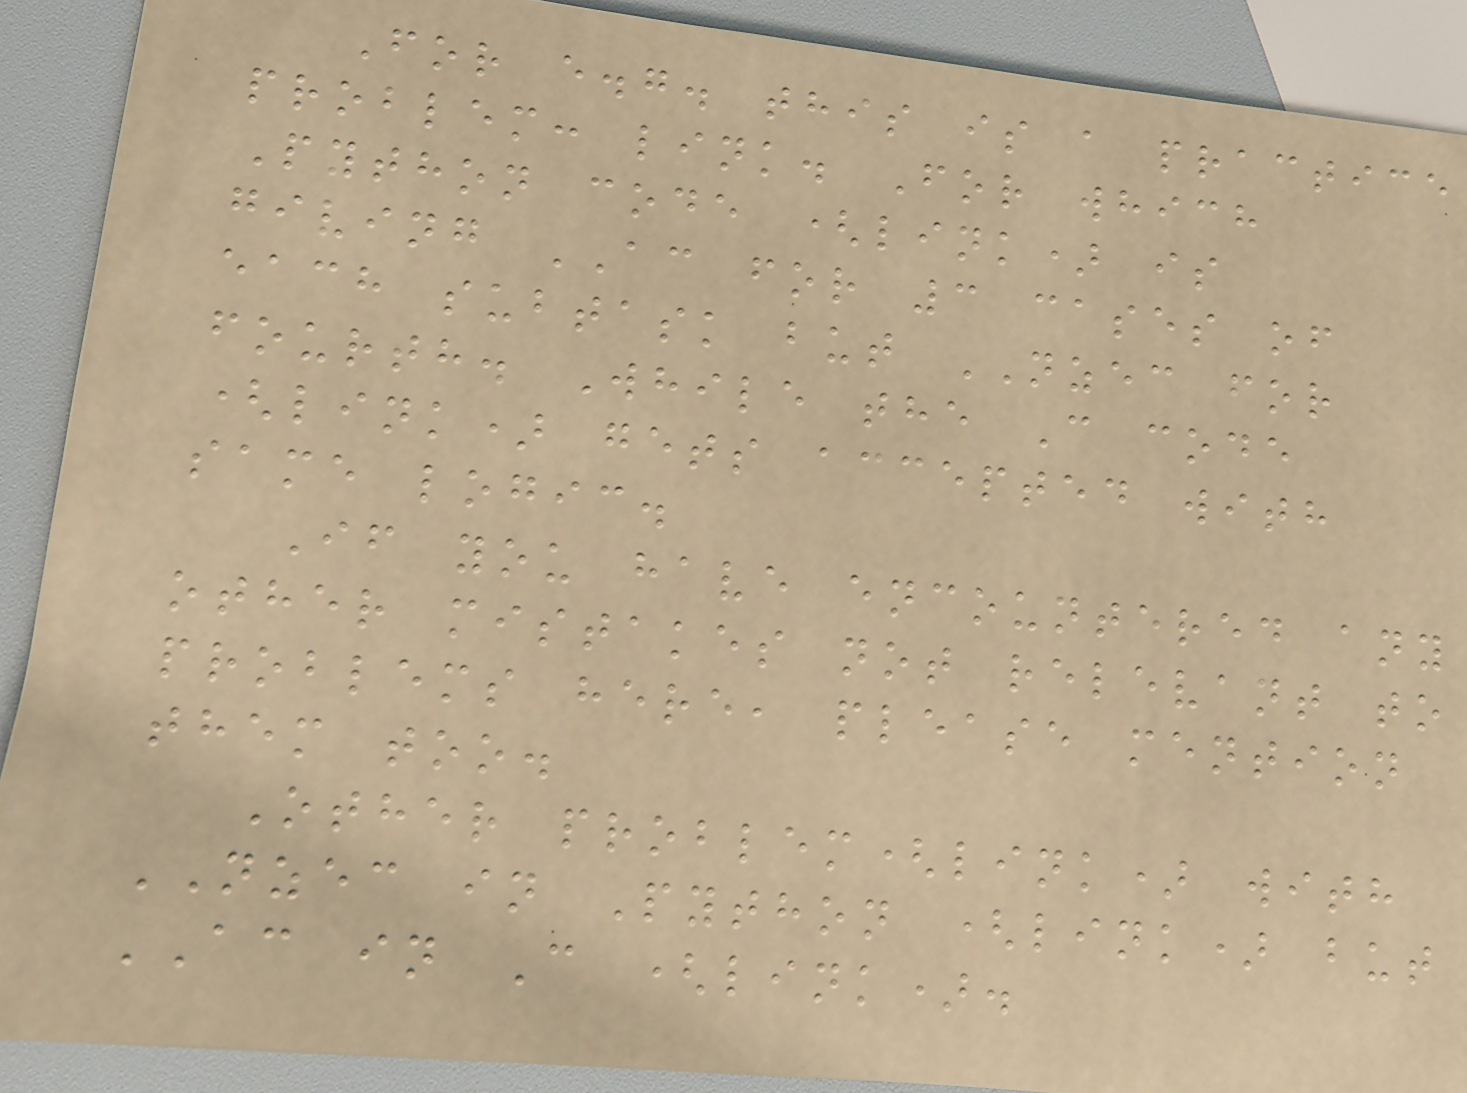For e.g. this is a practice
problem: link. For which
Python code (link) is
giving AC for 3 cases of
each subtask but NZEC for
fourth. While the C code
(link) gets accepted with
same logic.
If you have encountered any
other mistakes not relevant to
problems here, please mention
them too.
Other problem(link) with
NZEC in Python (link) but
AC in C (link).
